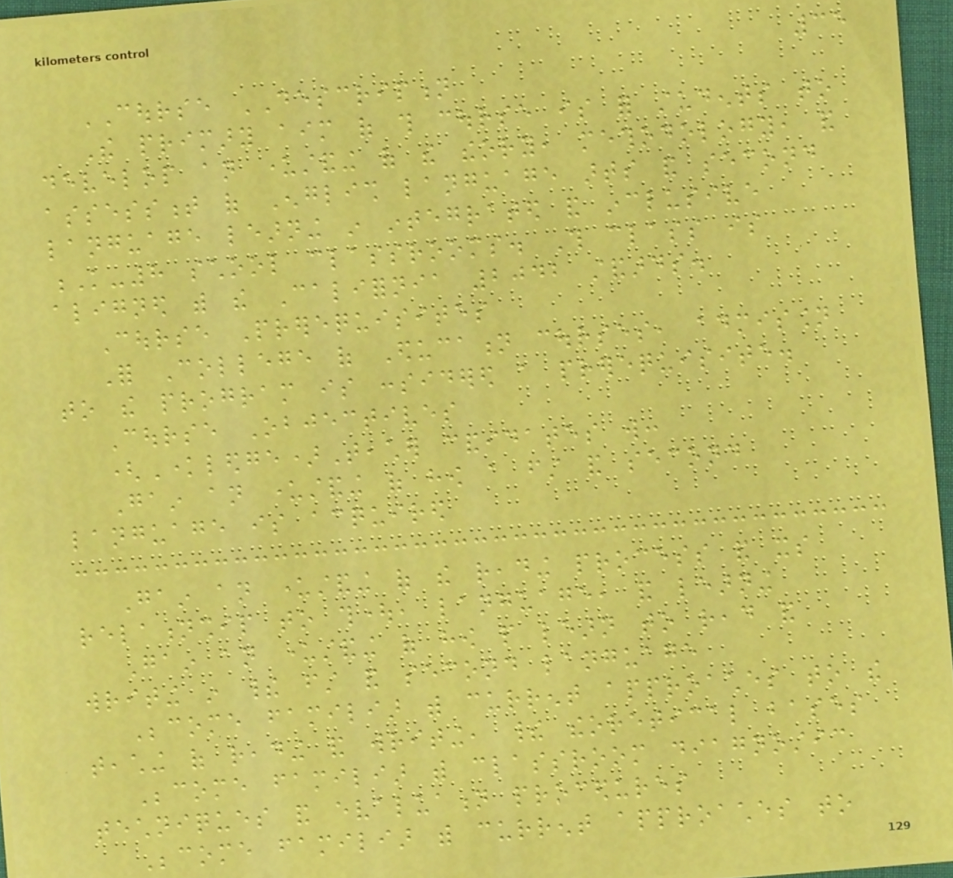35
COURSE DESCRIPTION
The primary aim of this course is for students to
develop an understanding of the theory, methodology, and
assessment of English language arts and second
language learning in integrated and inclusive
K-8 school classrooms. This class is
aligned with the California 2042 standards.
Course Prerequisites
For College of Education courses, admission
to the program is considered a prerequisite.
Course Objectives
(Knowledge)Teacher candidates will:
Gain an understanding of how a first and second
language is acquired
Gain an understanding of the reading process and its
relationship to thought, language, and learning
Gain an understanding of how people learn to read and
writing in their first and second language
Become familiar with current approaches to the
teaching of reading and writing, their theoretical bases
Become familiar with classroom diagnostic
techniques and evaluation procedures
Become familiar with current approaches to
